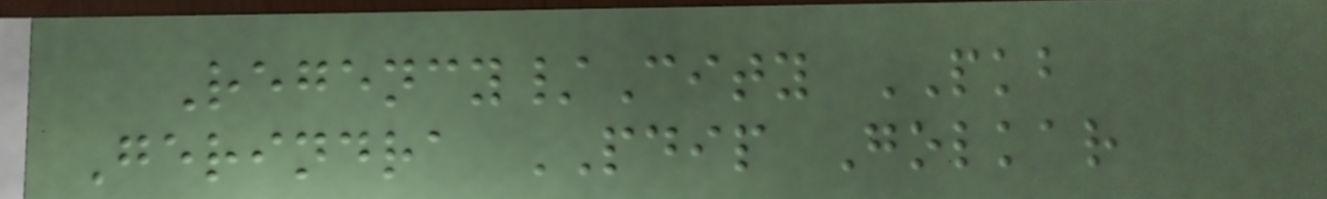Regency/City PKB
Gerindra PDIP Golkar
